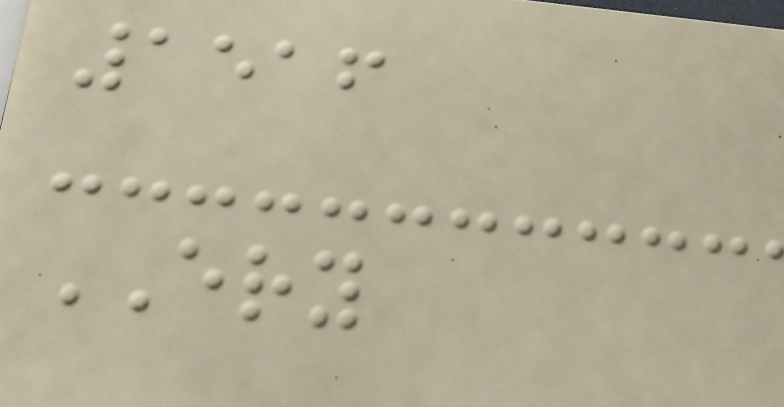1516
ERY
